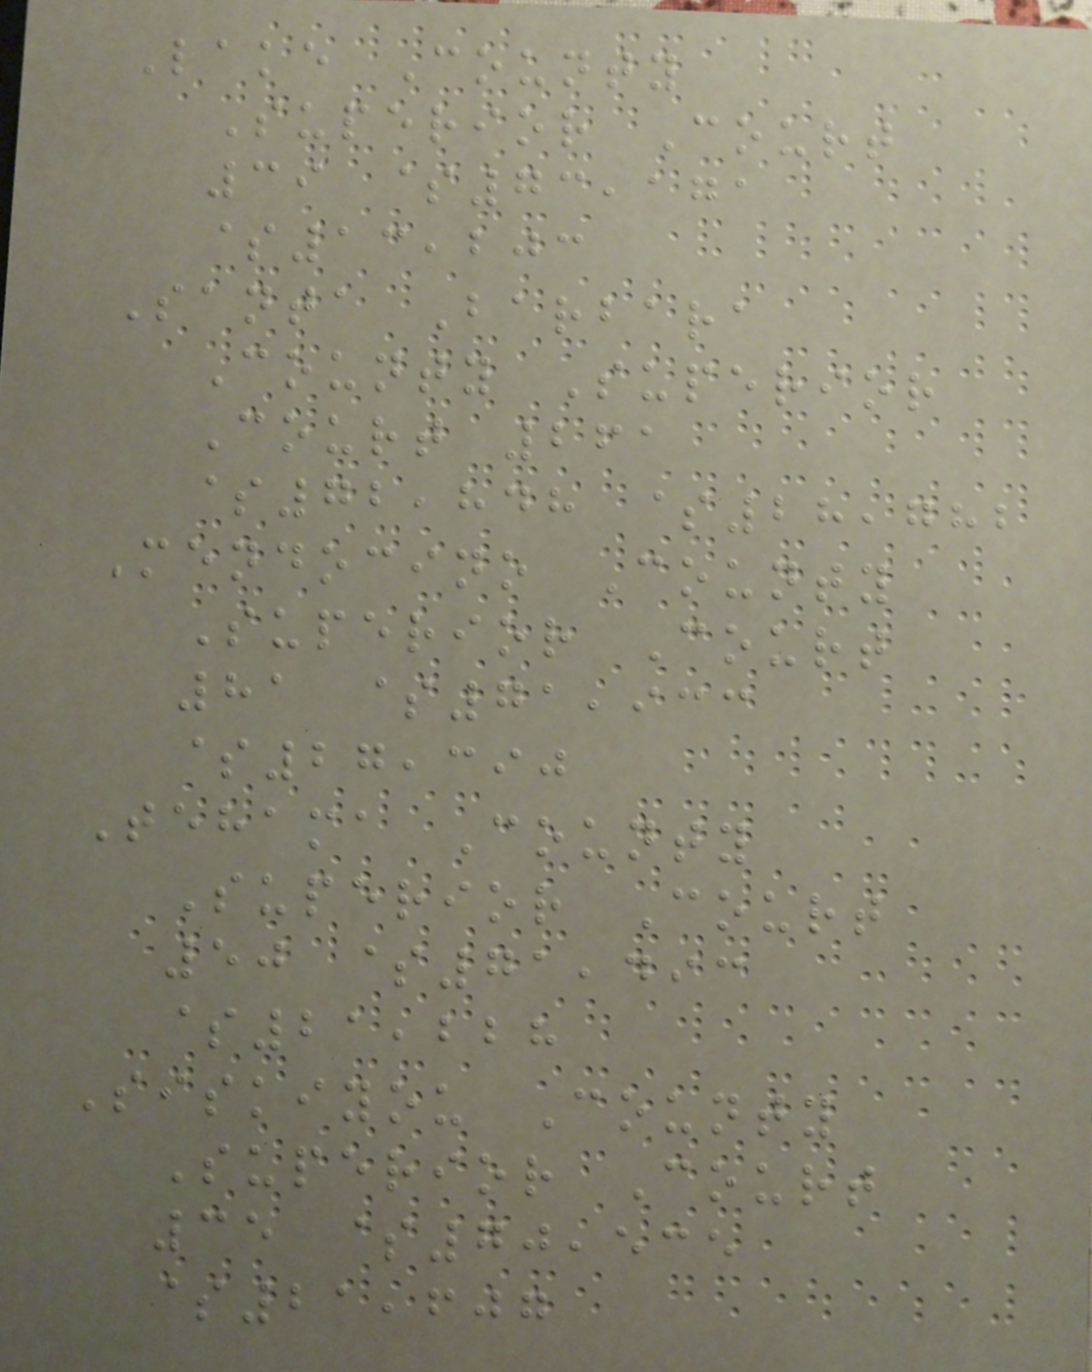Lake County
Superior Court
39 $73,171
$13,203
Santa Barbara
County Superior
Court 261
$72,848 $28,782
Mendocino County
Superior Court
81 $71,933
$27,390
Tehama County
Superior Court
50 $71,493
$21,228
Siskiyou County
Superior Court
35 $70,535
$21,607
